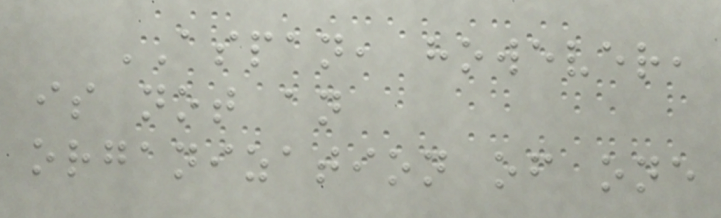ASPAN, however,
is not an
organization of one
